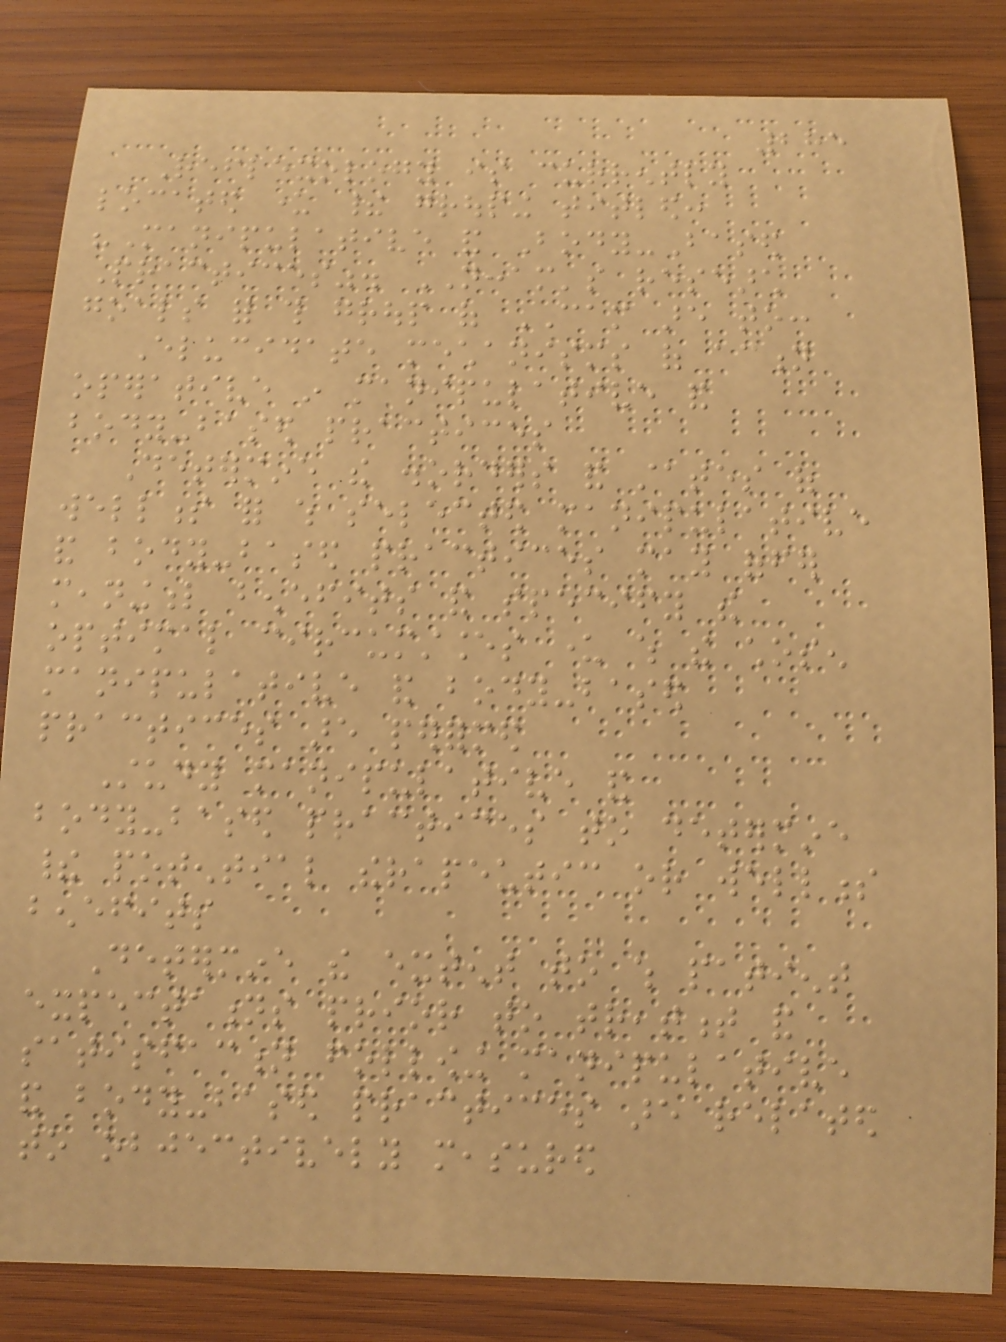285
Reflexology is currently
located under their grouping titled:
"Manipulative and Body-Based
Practices". NCCAM's research
goals for this group of CAM are to:
Elucidate mechanisms of action
operative in manipulative and
body-based practices
Determine the disorders and states of
wellness for which selected manipulative
and body-based practices may offer
meaningful benefits and specify the
optimal circumstances under which the chosen
manipulative and body-based
practices are performed
Study manipulative and
body-based practices to determine
their potential therapeutic or wellness
benefits
Determine the extent to which patient
expectations prior to treatment and
satisfaction following manipulative
and body-based practices are related
to objectively measured
